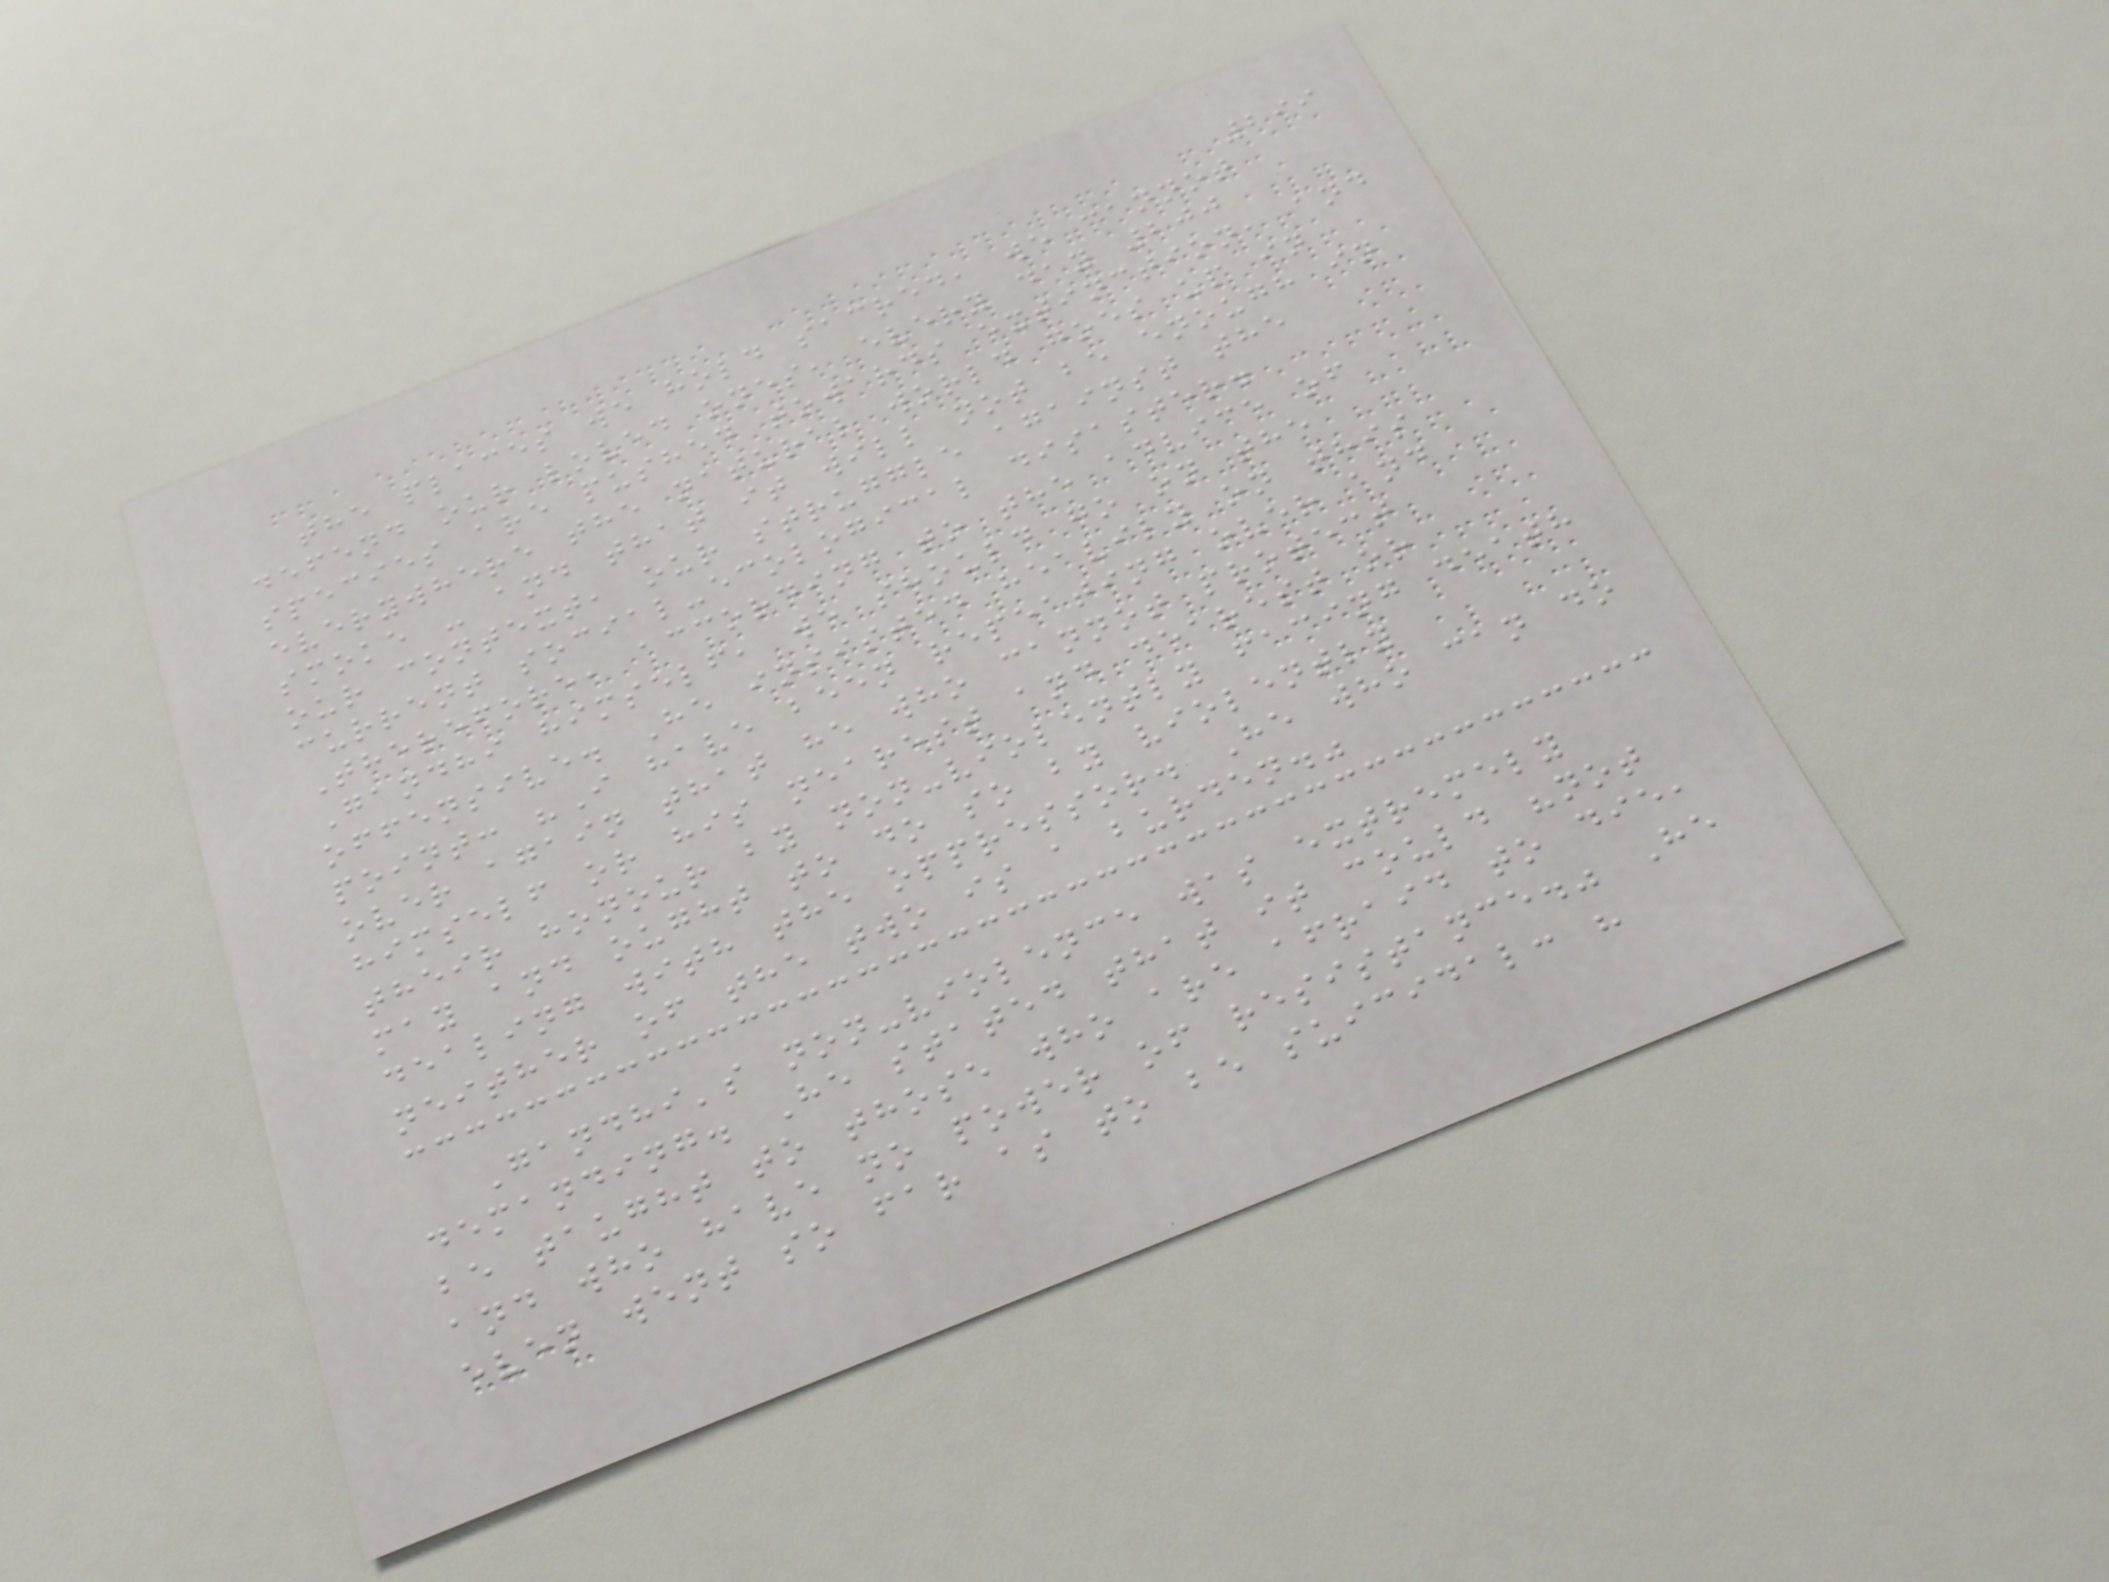299
the places we hold sacred, we cannot
defend our loved ones, every day 200
species are pushed towards extinction, and
everywhere the natural world goes up in
smoke - and that it will not be enough in
our context, our struggle against the
current social-ecological disaster.
Therefore, according to the advice of
Gandhi himself, we should go on the
offensive. He insisted heavily on this
point: "I have been repeating over and
over again that he who cannot protect
himself or his nearest and dearest or
their honour by non-violently facing death
may and ought to do so by violently
dealing with the oppressor. He who can do
neither of the two is a burden."
Gandhi's non-violence was extremely
demanding. He stated that it could "not
be taught to those who are afraid to die,
and who have no power of resistance." He
even went so far as to be suicidal: "
